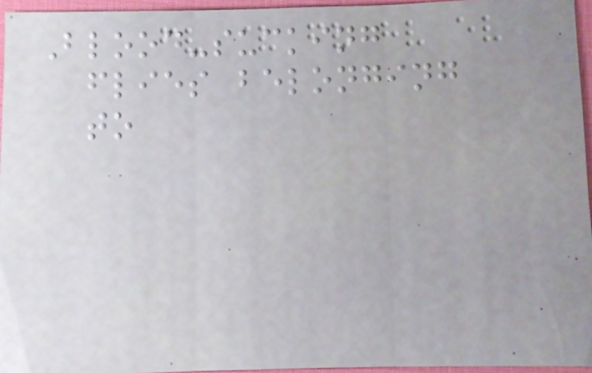Blood-sucking
flies belonging
to
